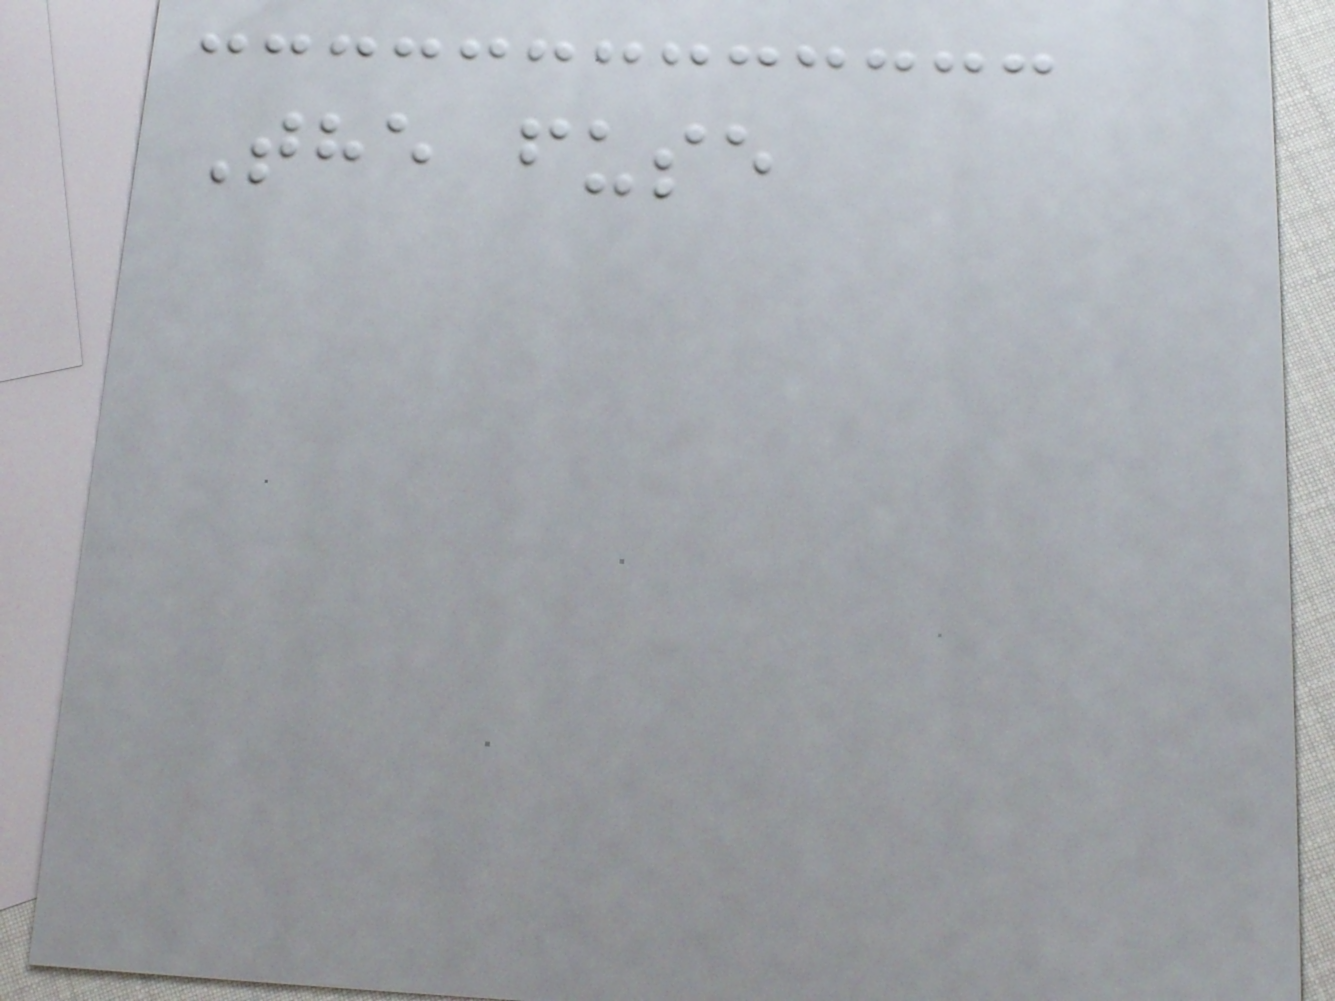The fuse
